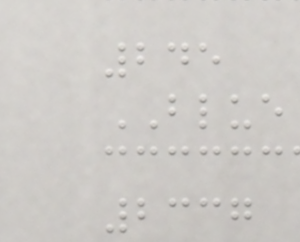245
BLUE
2337
